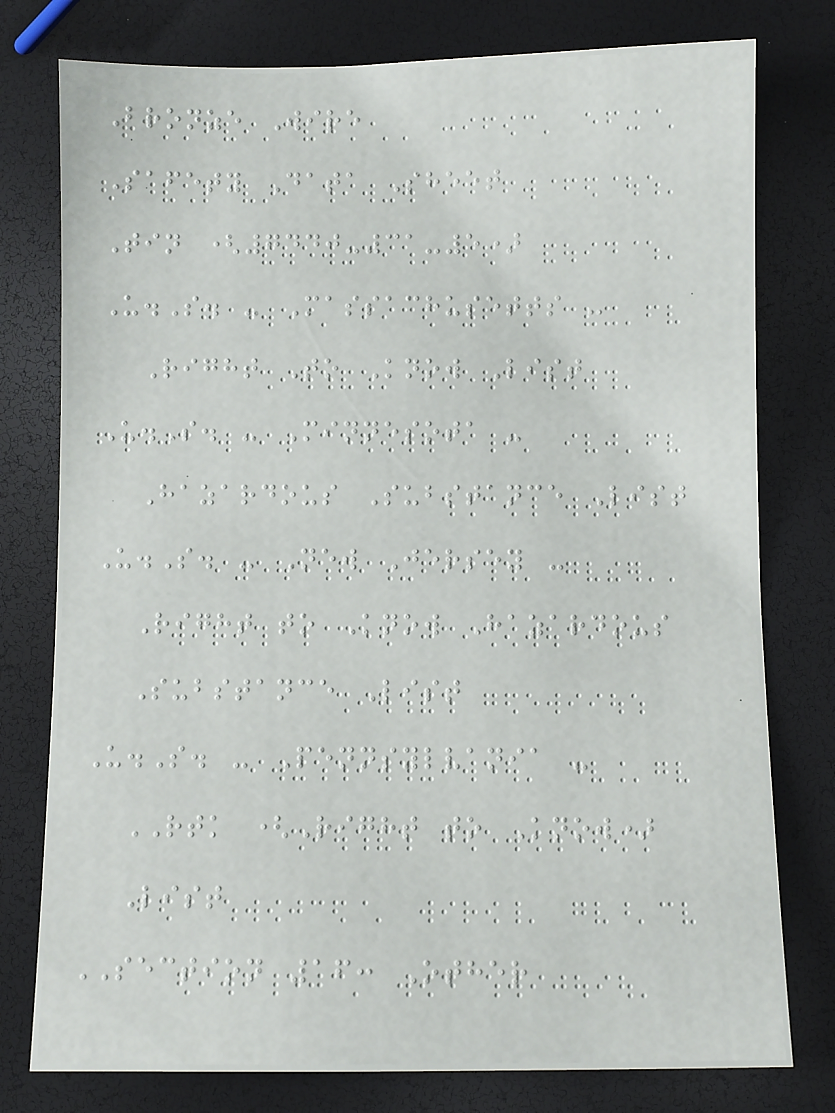Bronze Wire
Safety Data Sheet
Tin (7440-31-5)
U.S. - Massachusetts -
Right To Know List
U.S. - Minnesota -
Hazardous Substance List
U.S. - New Jersey -
Right to Know Hazardous
Substance List
U.S. - Pennsylvania -
RTK (Right to Know)
List
SECTION 16: Other
